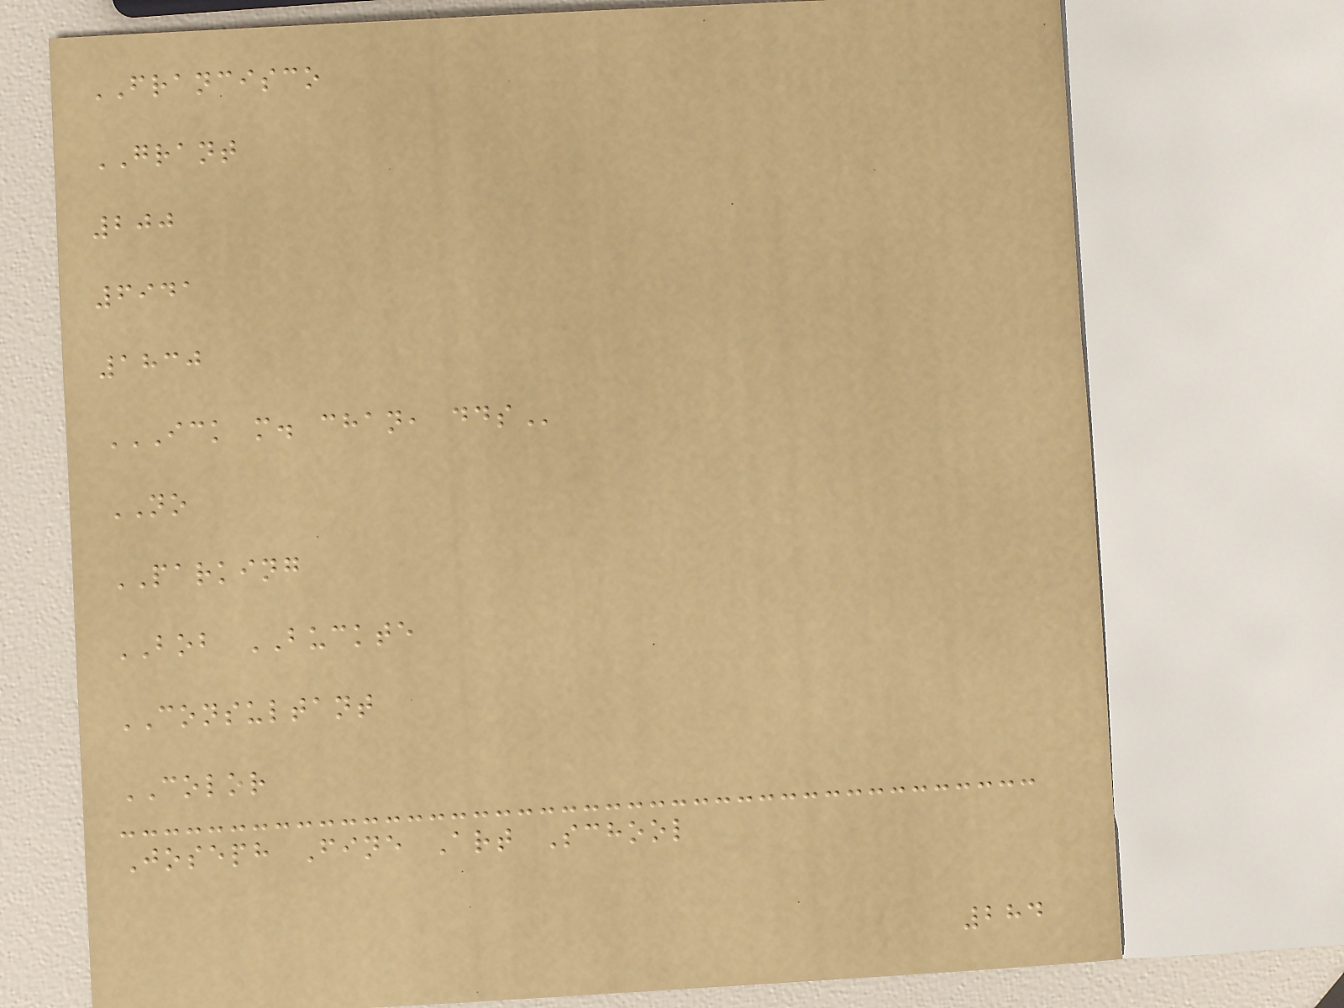FRANCISCO
GRANT
200
6941
1830
ICK M. CHAN, DDS
NO
PARKING
BOB BUCKTE
CONSULTANT
COLOR
Joseph Fine Art School
284
